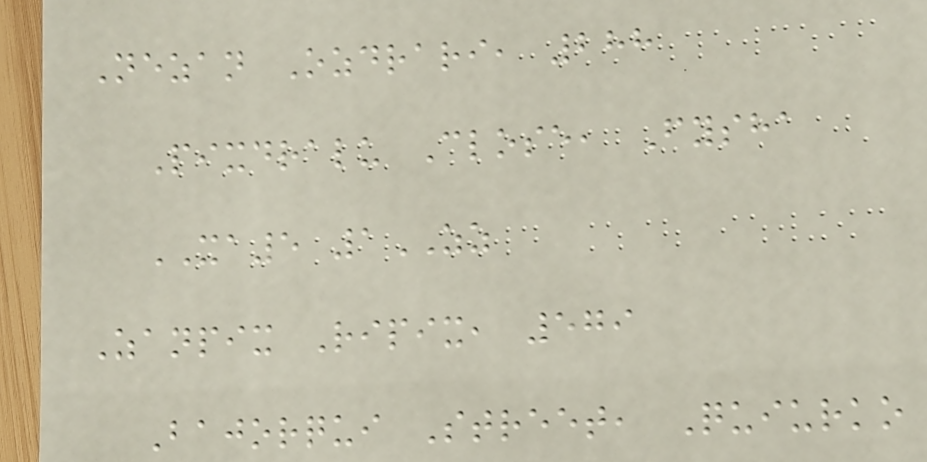Nezan Ozdrari, 288
Pixdralu Close, Fysha
XA5 1ZZ
Zanpix Ripix, 579
Bajorqui Street, Quiurko
